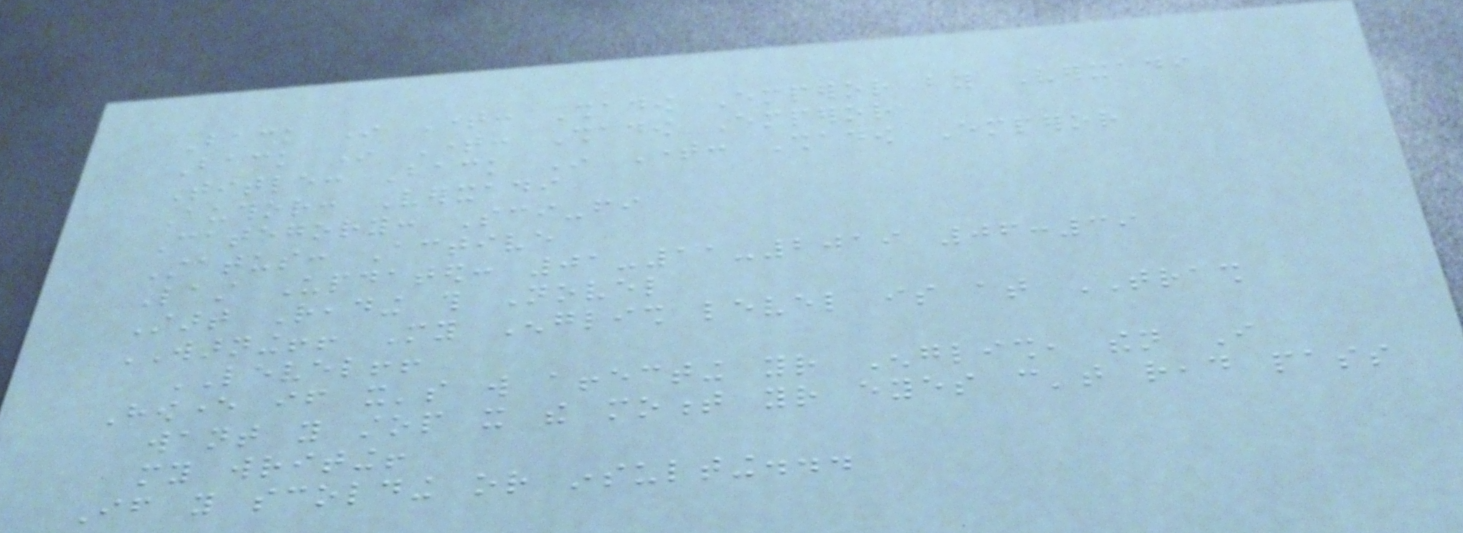Back In Time: Shadow Emperor by Verxadi
Back In Time: Shadow Emperor
Title: Back In Time: Shadow Emperor
Author: Verxadi
Category: Sci-fi
Status: Active
Last Updated: 01-11-2019 06:39
Start Reading this Novel
WARNING!! My English level is at TRASH
LEVEL!!
However if it's will affecting your English, then I
want you stop it the moment your eyes can't read pass
my writing!
If you scolding or insulting...
